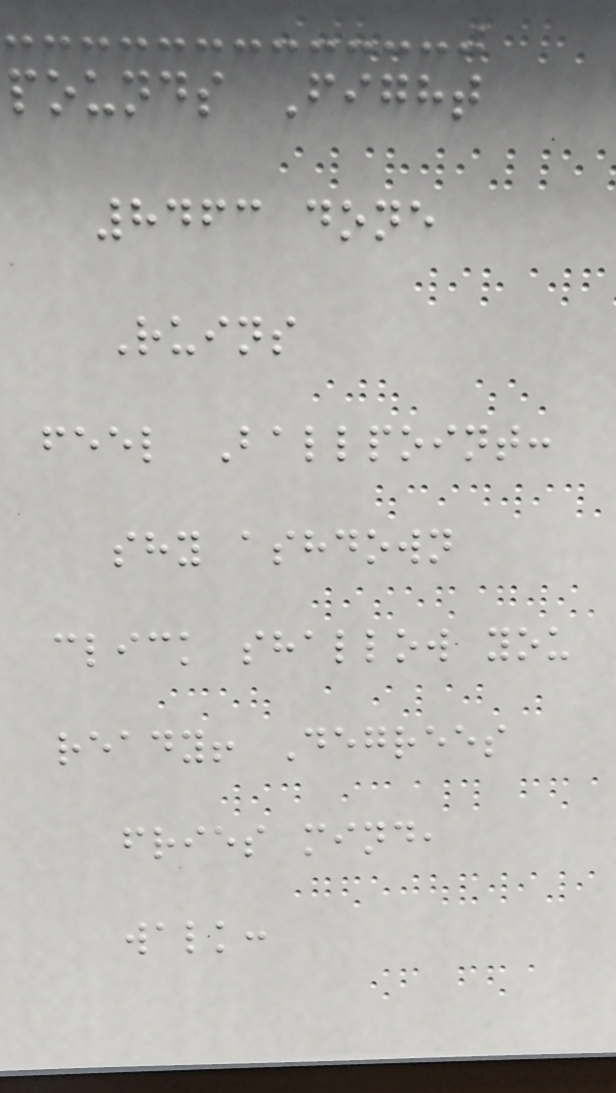pounds Fight
8463 done
Ruins
feel Ballpoint:
shy ashdown
click shallow you
ready! Degrees
fries mind,
walk:
